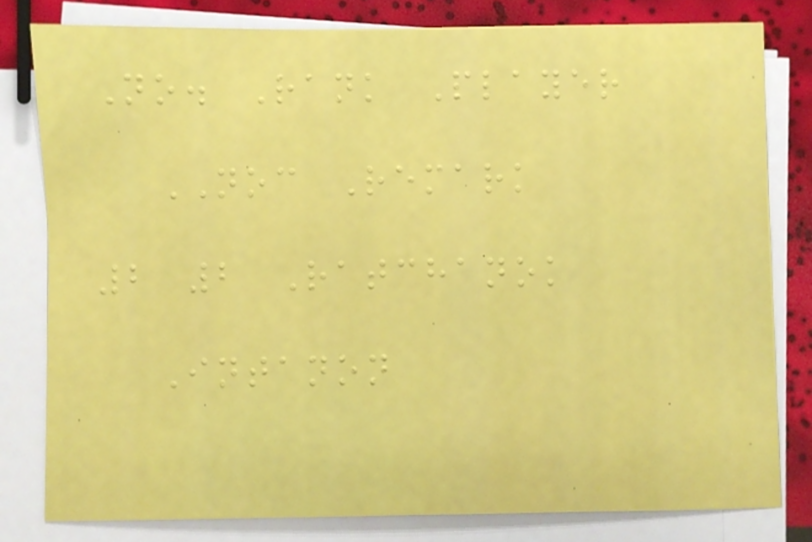No. Rank Player
NOC Remark
2 2 Ratchanok
Intanon
